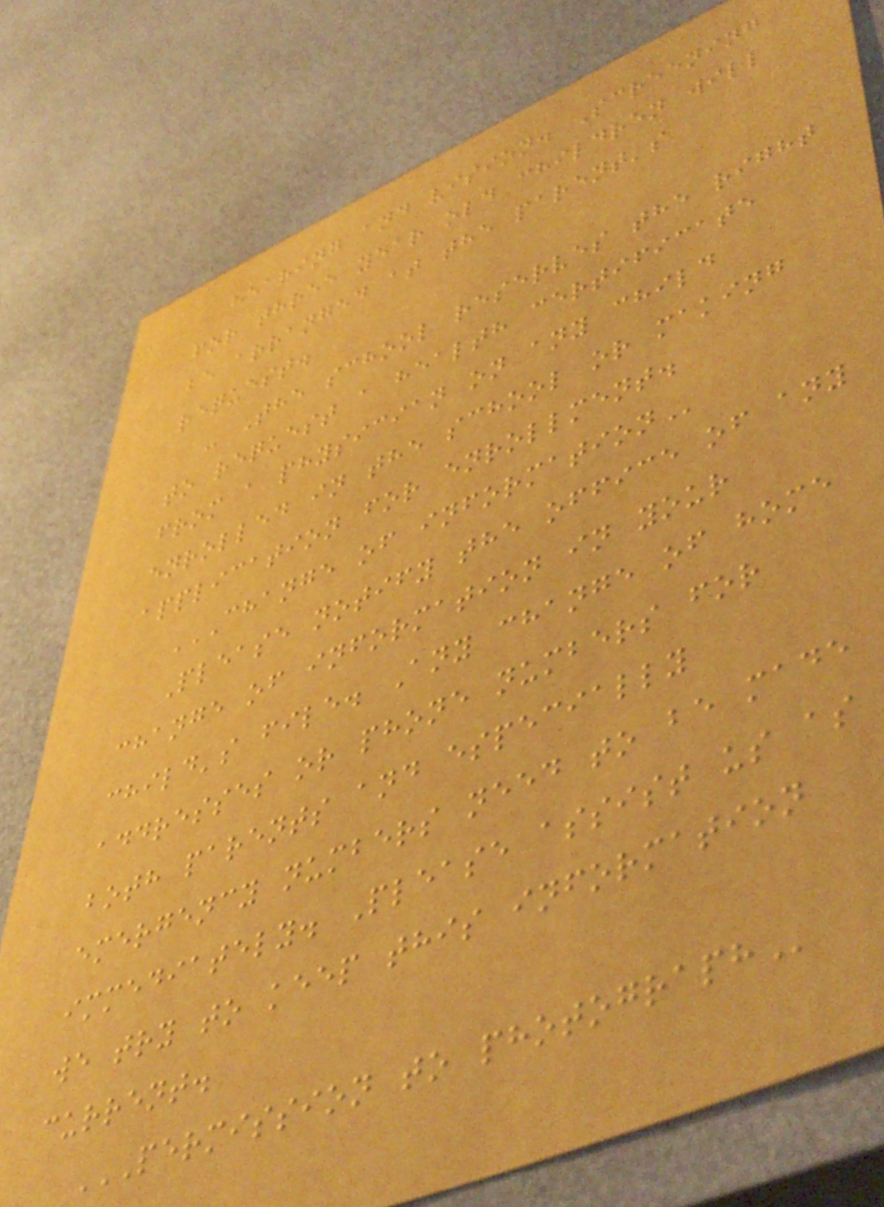hearing and vision. Screening
for three year old children will
be arranged at the parent's
request.
- The school reserves the right
to request a health certificate
from a physician on any child
enrolled in the school or making
application for enrollment.
CHANGE OF INFORMATION
Please notify the office of any
change of information in your
child's file. Any change of home
addresses or phone numbers for
both parents and especially
emergency numbers need to be made
immediately. Please assist us as
we try to keep this information
current.
PERMISSION TO PHOTOGRAPH
